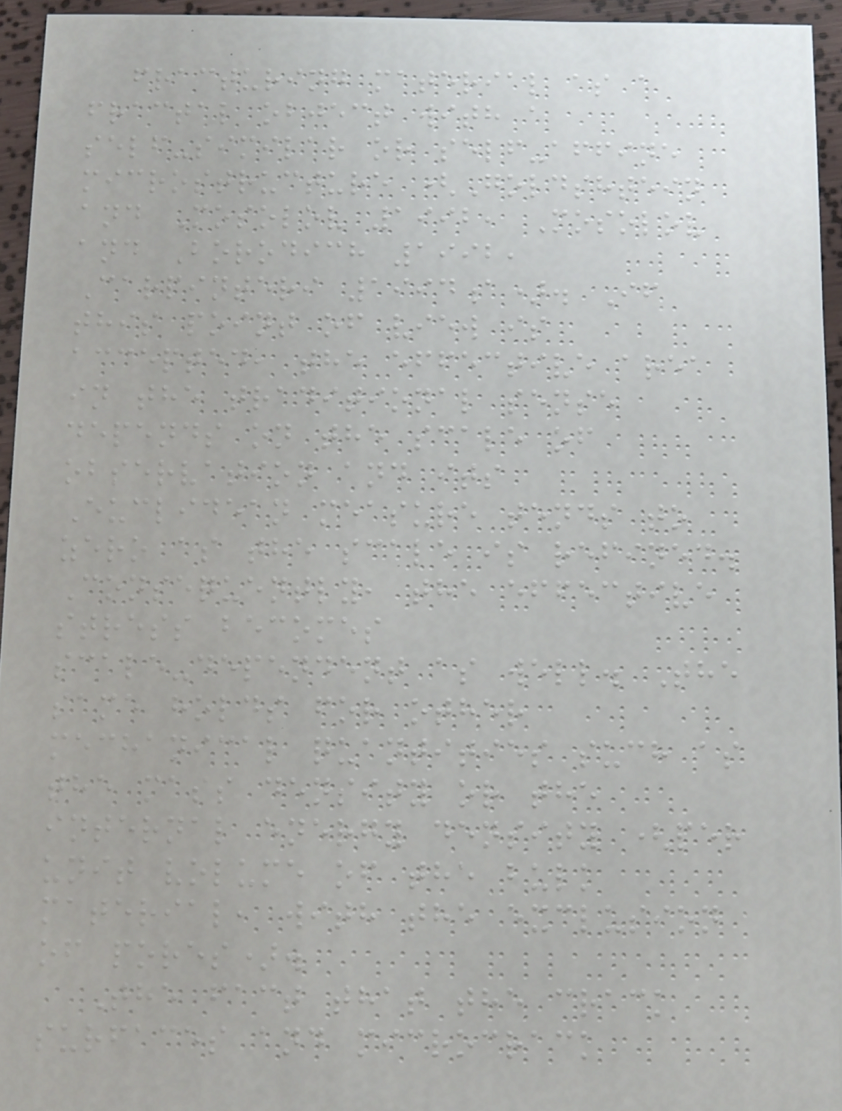fracturing material as a
fractal object with a
self-similar or self-affine
microstructure (Goldshtein
and Mosolov 1992, Mosolov
and Borodich 1992,
Carpinteri 1994a). If
this point of view is
accepted, the effective area
in the traditional sense
depends on the scale of
observation and its
Euclidean measure tends to
zero as the scale is refined.
Consequently, the effective
stress becomes
scale-dependent as well. The
same holds for other
mechanical quantities such as
the mass density or the
internal energy density (per
unit volume of the bulk
material, with the exclusion
of pores).
The fact that the crack
surfaces and microcrack
